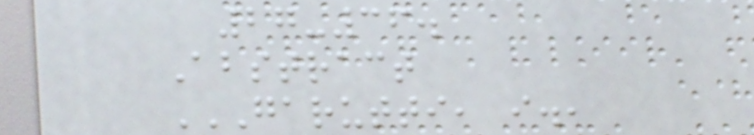27-36.
Abstract
GARUTTI, I.,
